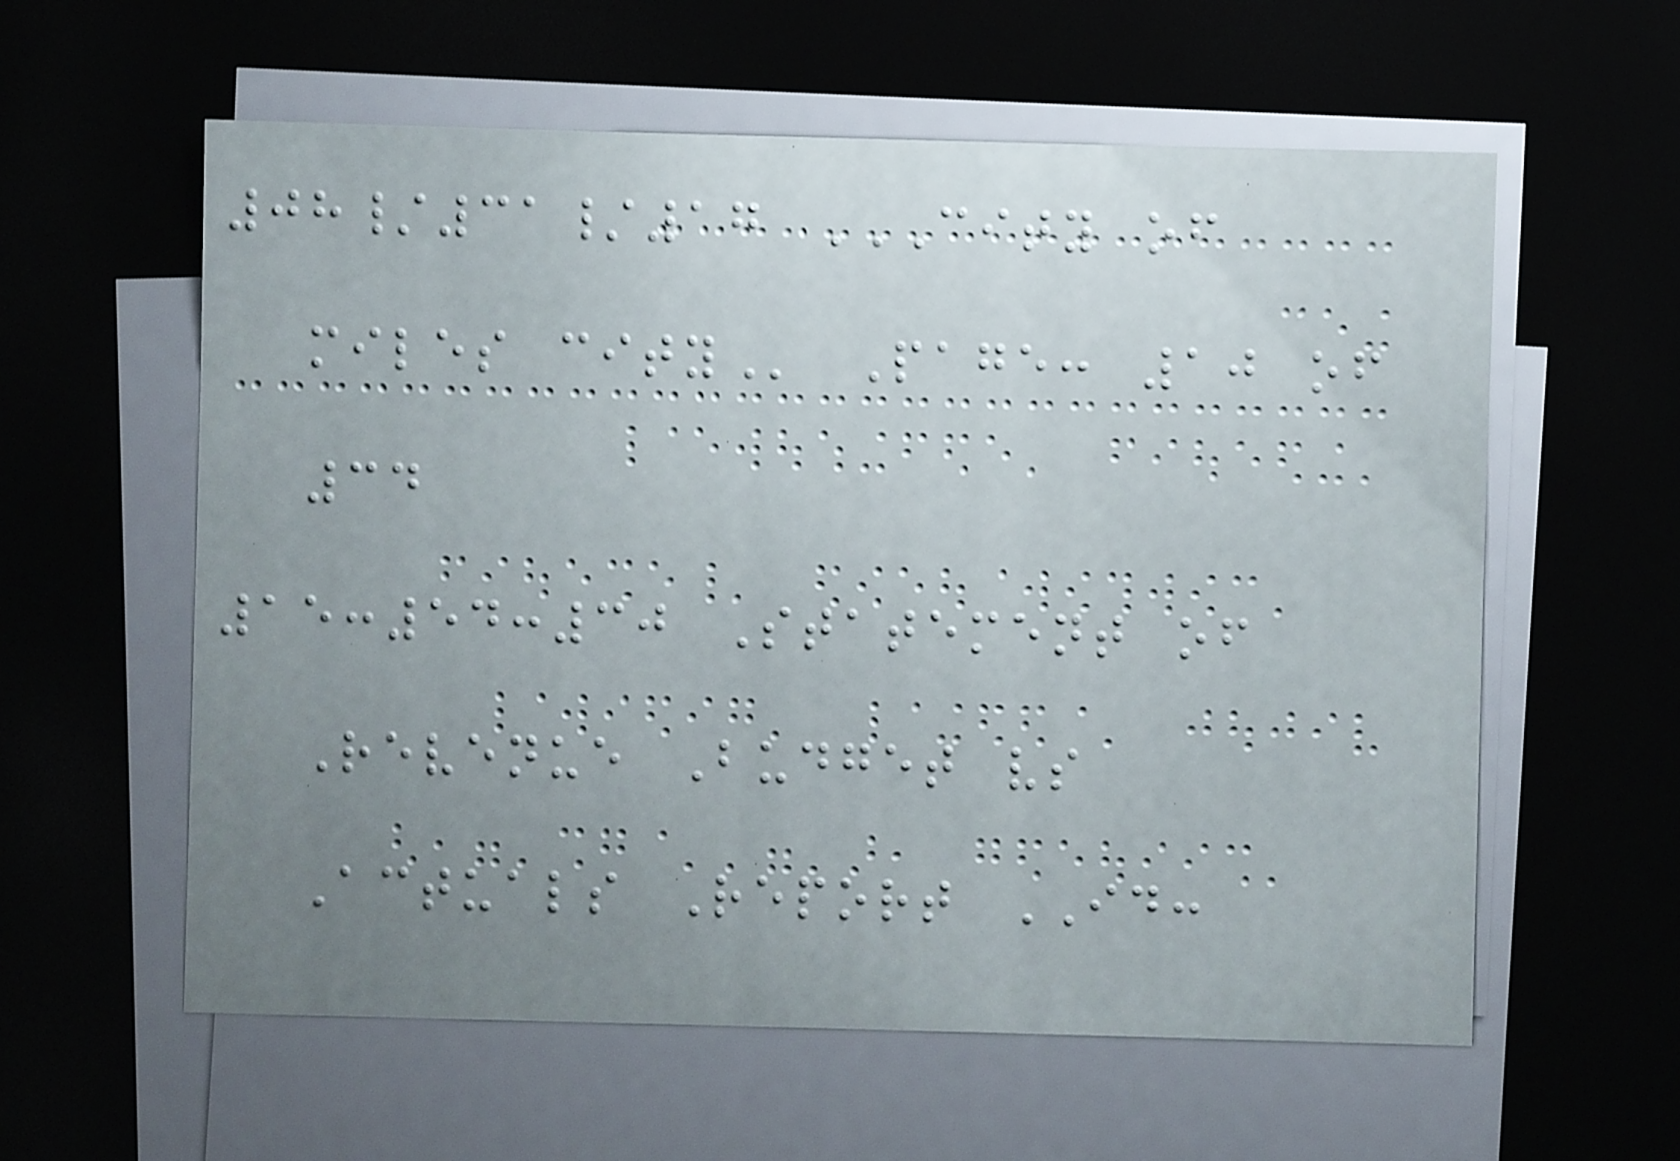08/31/17 CITY OF
MILES CITY Page: 10 of
34
15:54:30 Statement of
Revenue Budget vs
Actuals Report ID:
